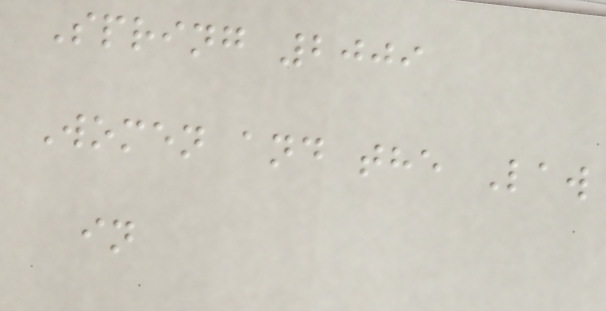Spring 2009
Women and the Law
in
